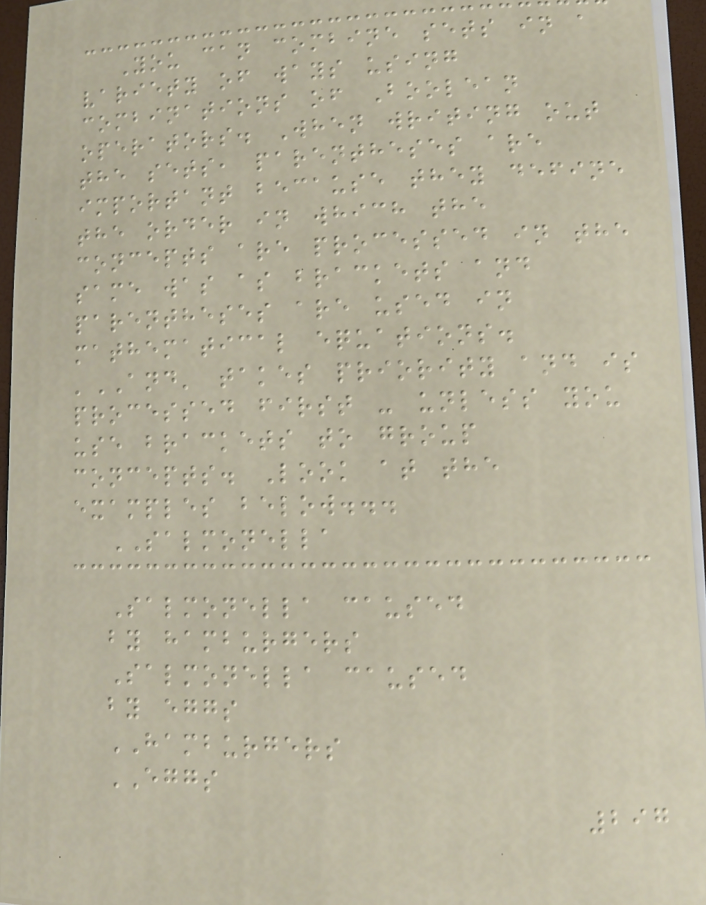You can combine sets in a
variety of ways using
combinations of Boolean
operators. When writing out
the sets, parentheses are
important because they define
the order in which the
concepts are processed in the
same was as brackets and
parentheses are used in
mathematical equations.
'AND' takes priority and is
processed first - unless you
use brackets to group
concepts. Look at the
examples below...
SALMONELLA
Salmonella caused
by hamburgers
Salmonella caused
by eggs
HAMBURGERS
EGGS
297
